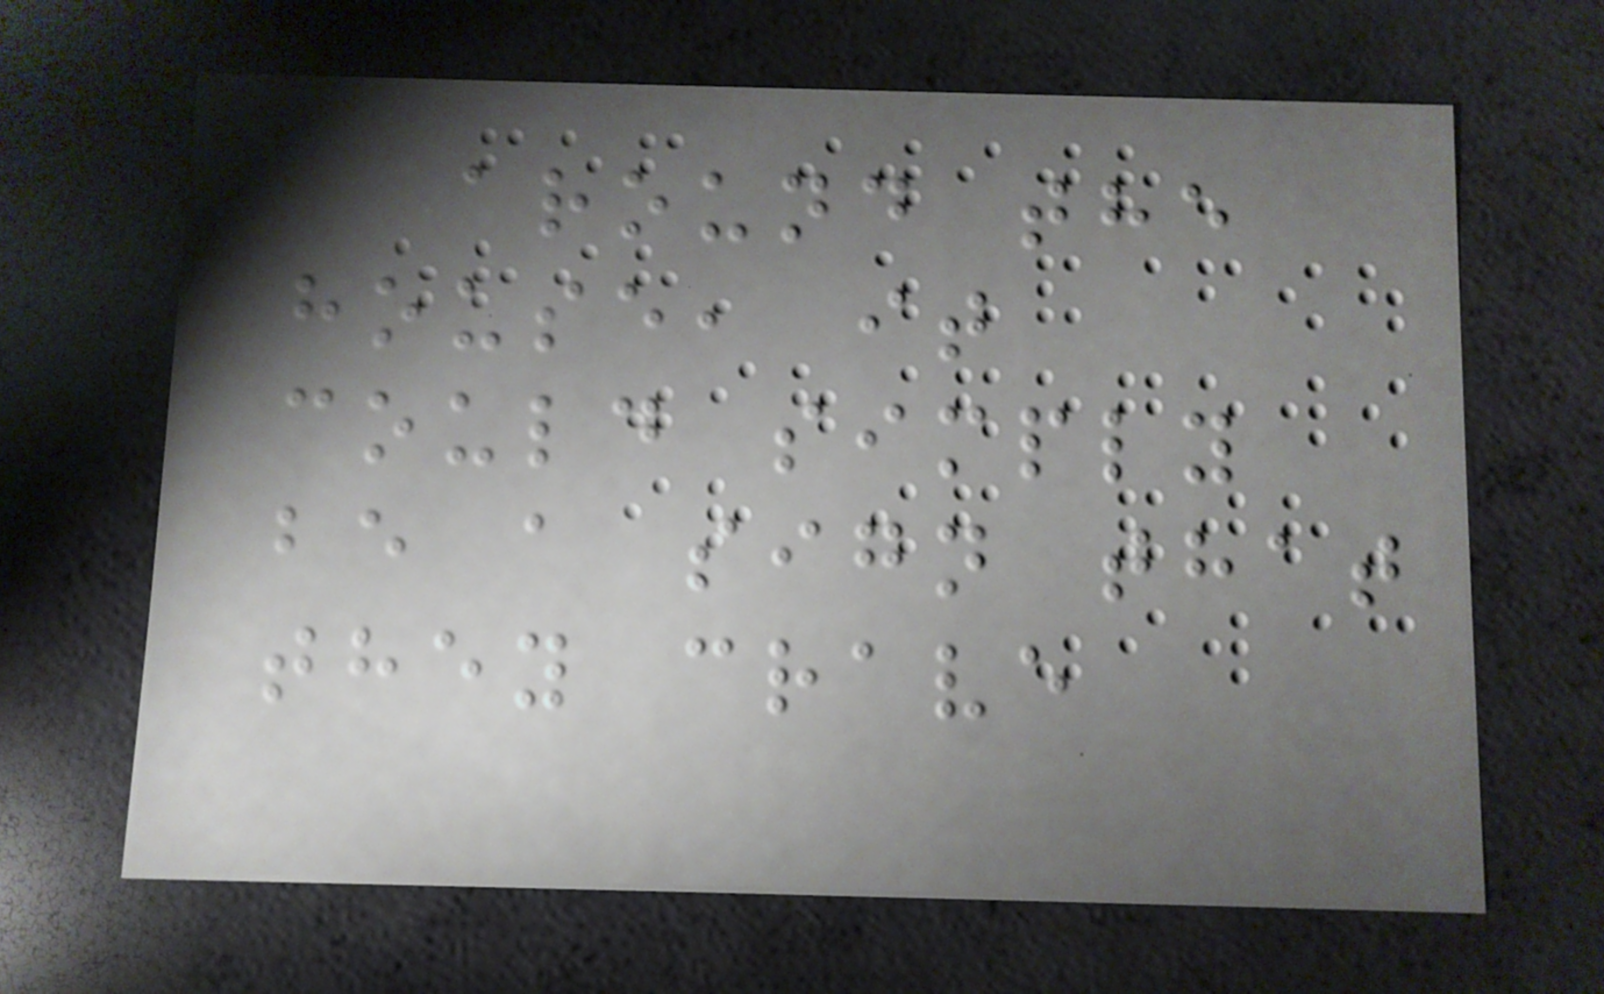around the
house, it
could simply
be a sign that
they crave
